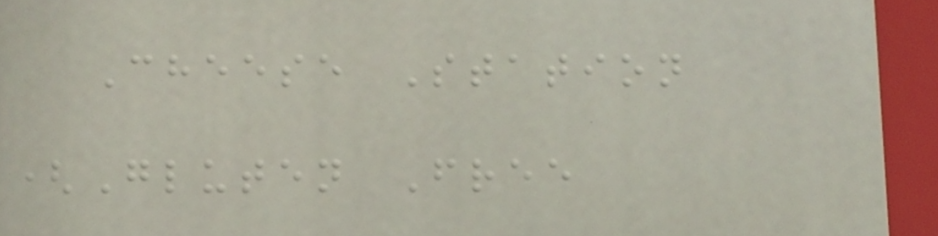Cheese Station
(Gluten Free
